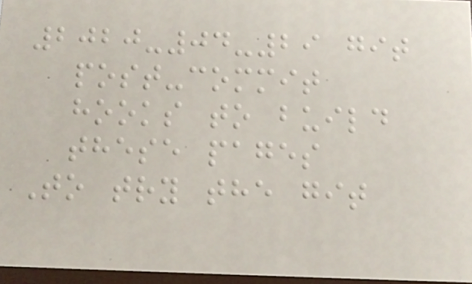2020-04-29 git
post-commit
hooks to build
these pages
To try the git
